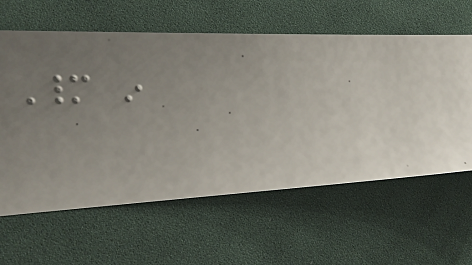Many in
